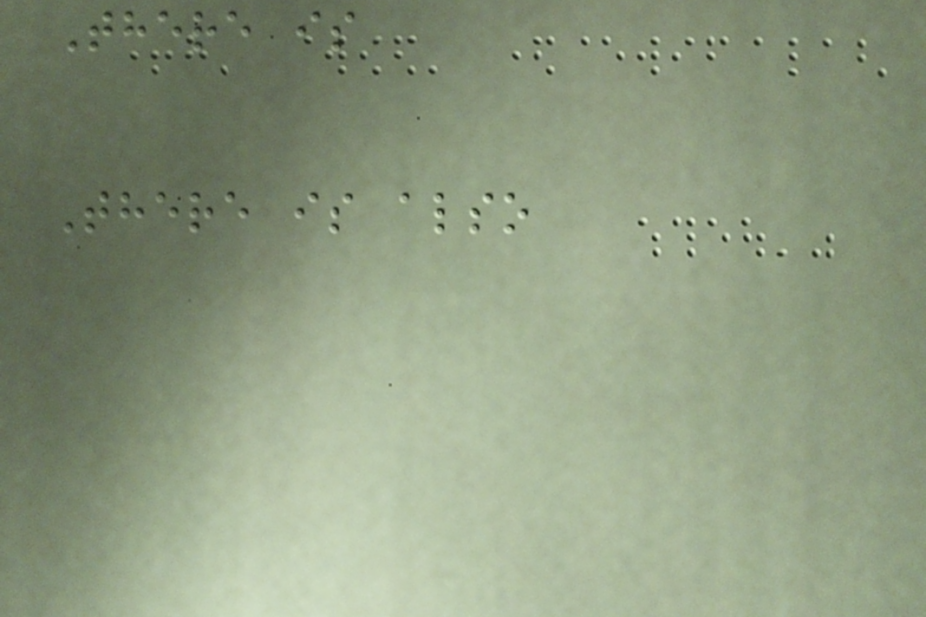There is
There is also
